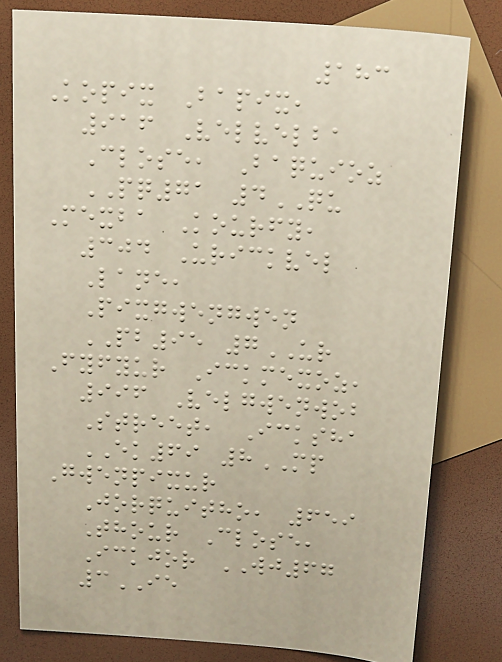183
Kopix Bapix,
916 Velvelba
Close, Baquioz
PQ71 4QU
Mexba Kourfy,
304 Urickvel
Lane,
Pixgwengwen
PB95 7UR
Fyfyur Ickmexoz,
996 Velgwenwob
Street, Icksha
EK69 8MP
Gwenpixur
Jorquitho, 659
Thour Close,
Ickjor WJ67
3IE
